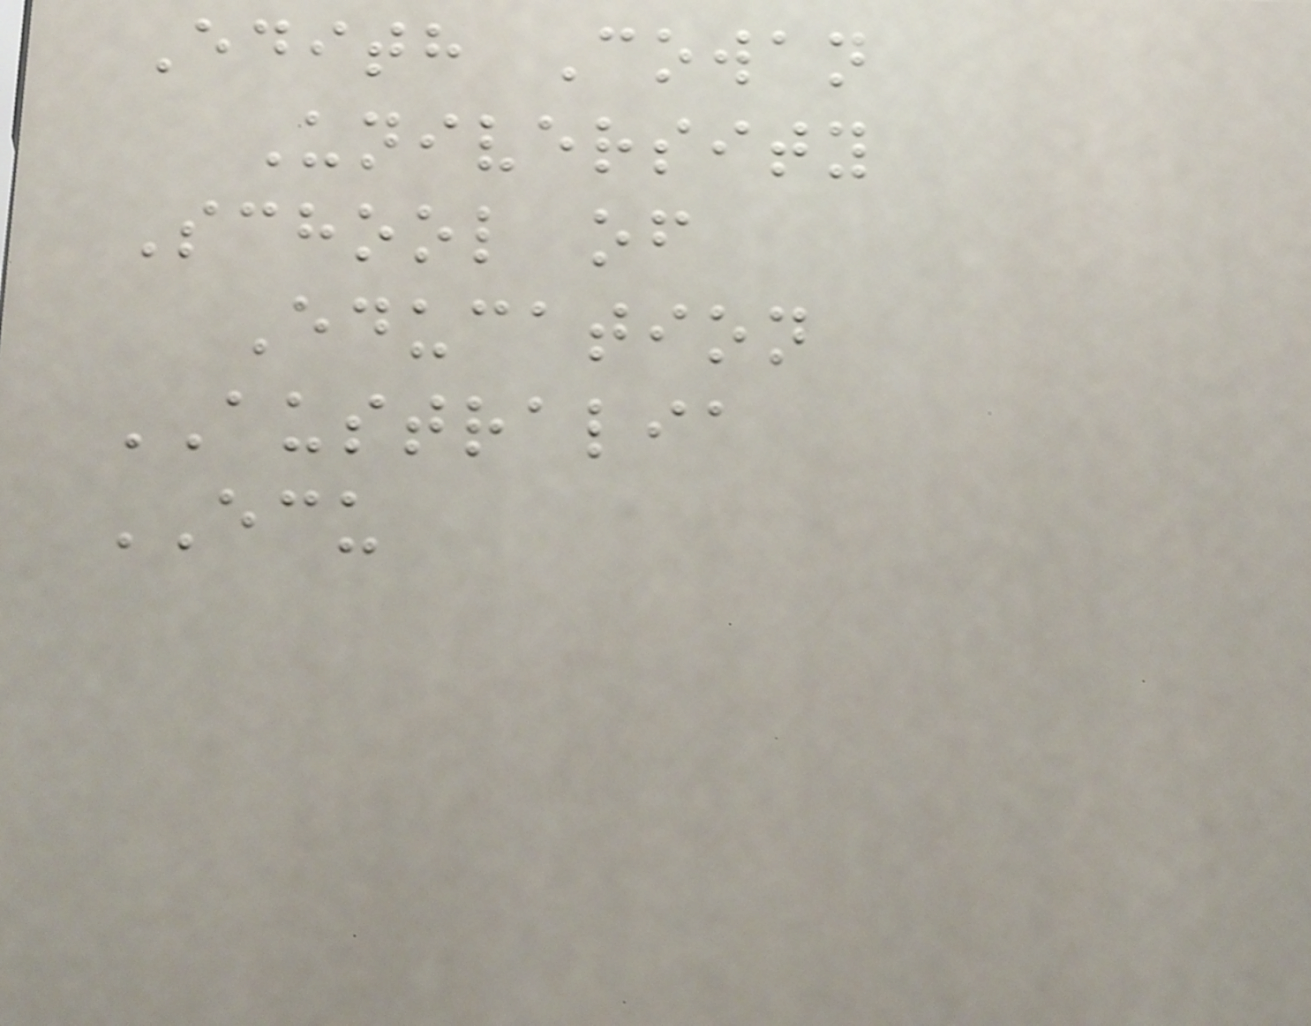Edith Cowan
University
School of
Education
AUSTRALIA
ECU
